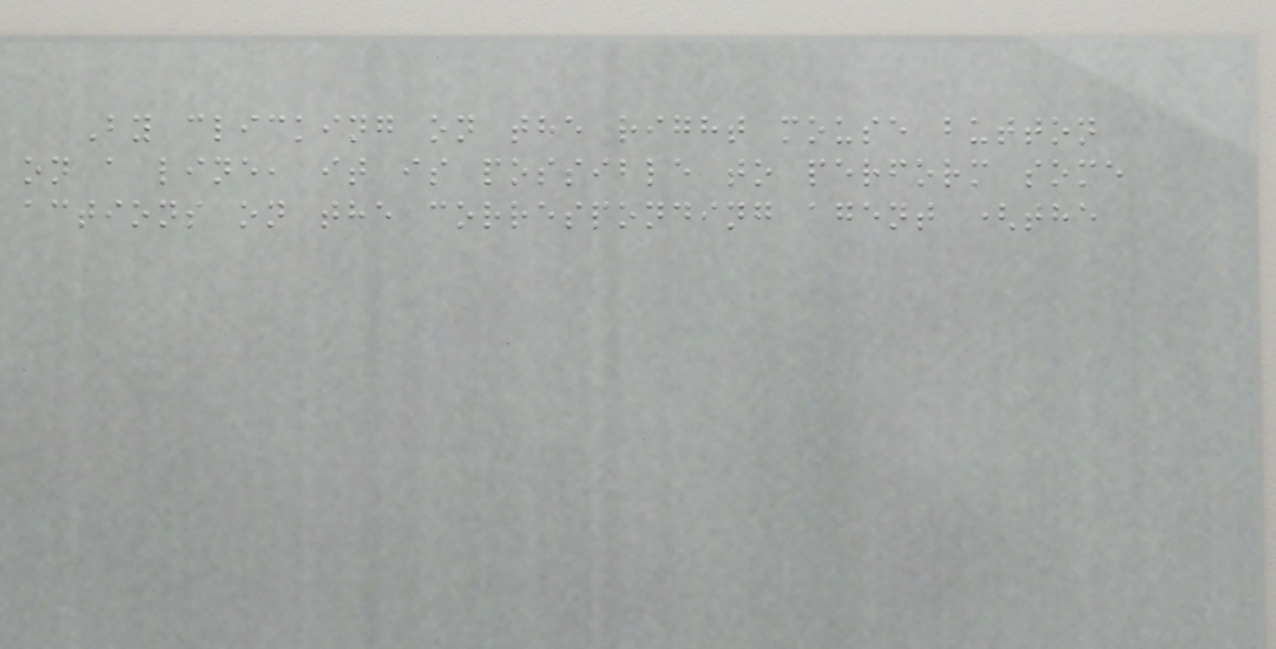By clicking on the right mouse button
on a line, it is possible to perform some
actions on the corresponding agent (the
